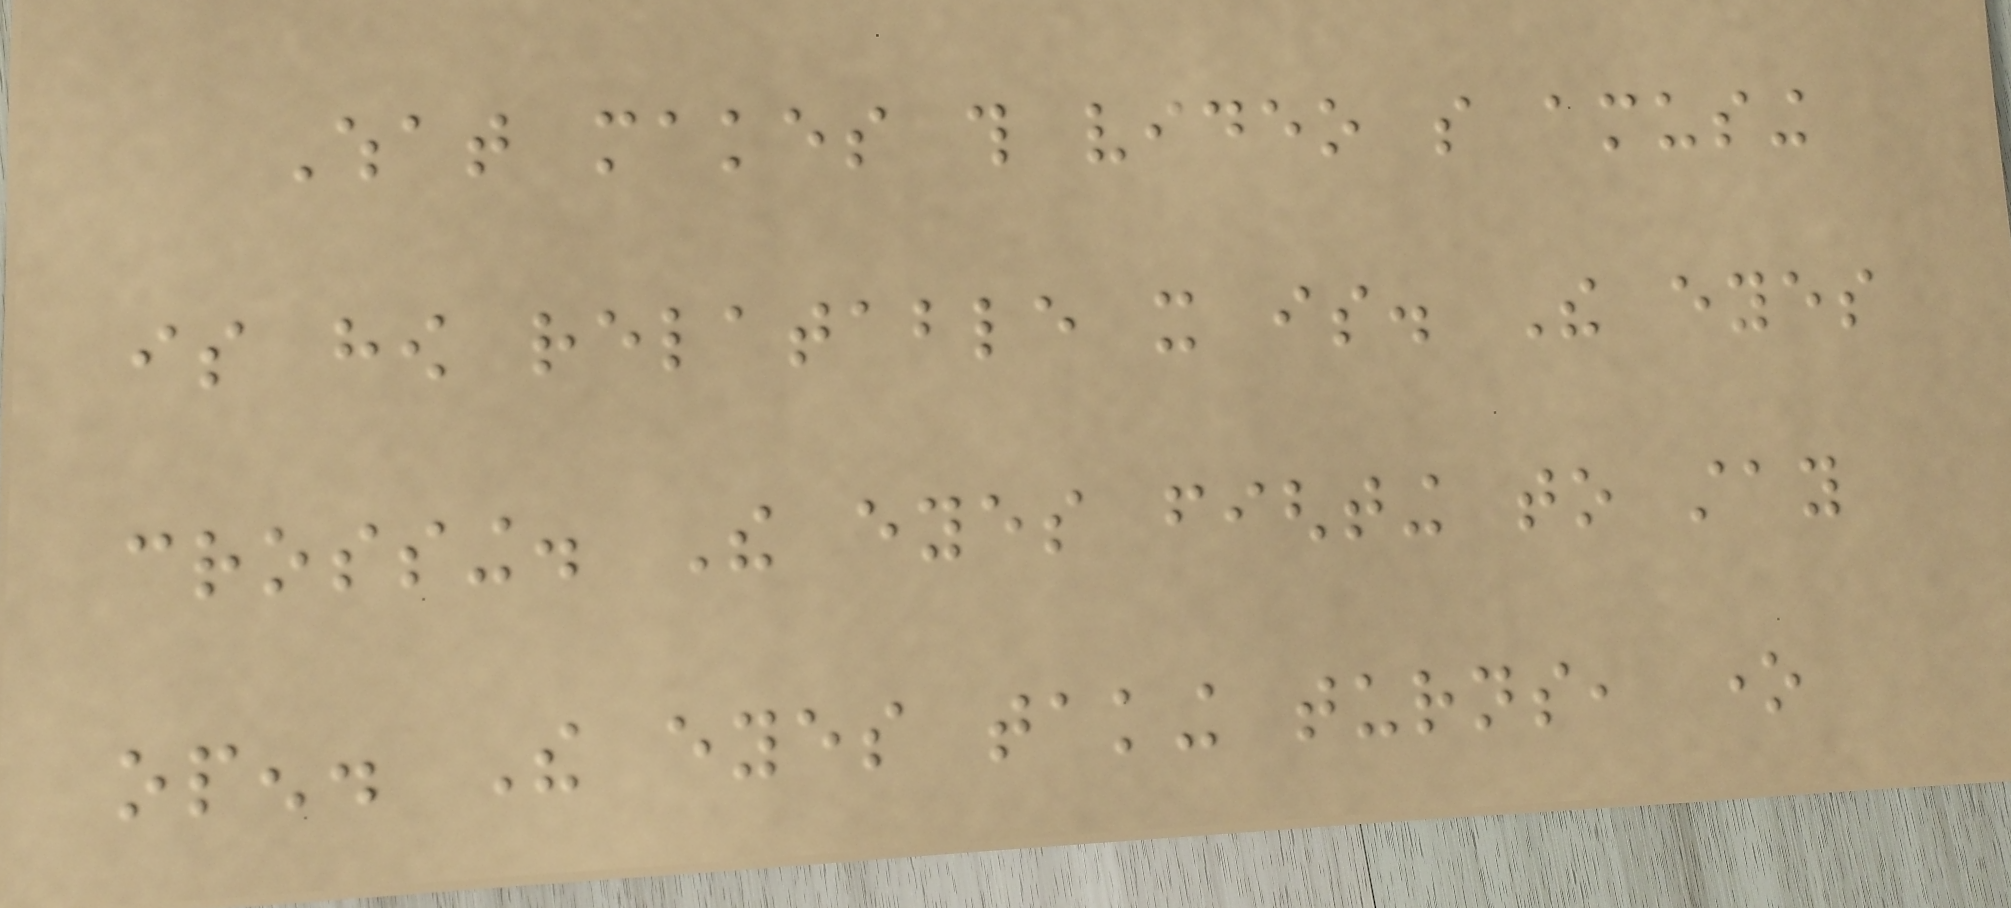What makes this video so amusing
is how relatable it is. The eyes
crossing. The eyes fighting to stay
open. The eyes taking turns, one
